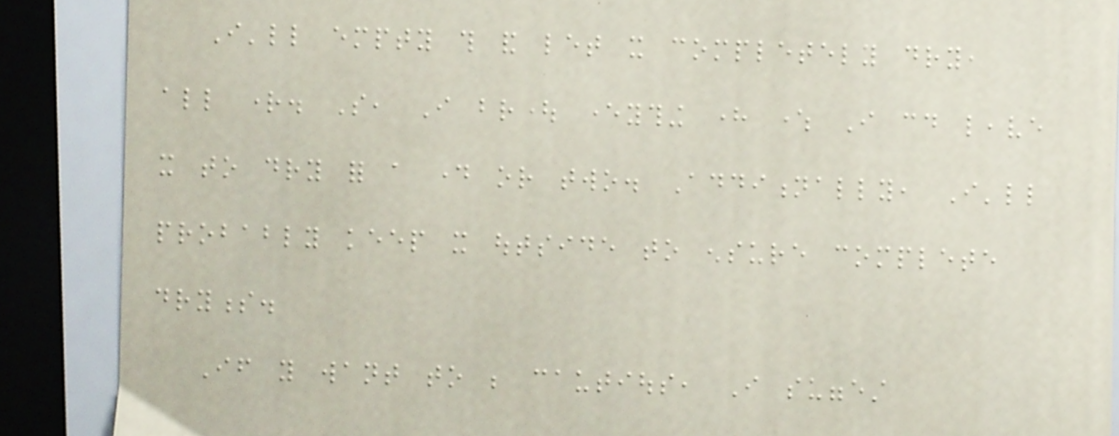I'll empty this and let it completely dry,
all right. So, I brought everything here where I could leave
it to dry for a day or two. Additionally, I'll
probably keep it outside to ensure complete
dryness.
If you want to be cautious, I suggest
